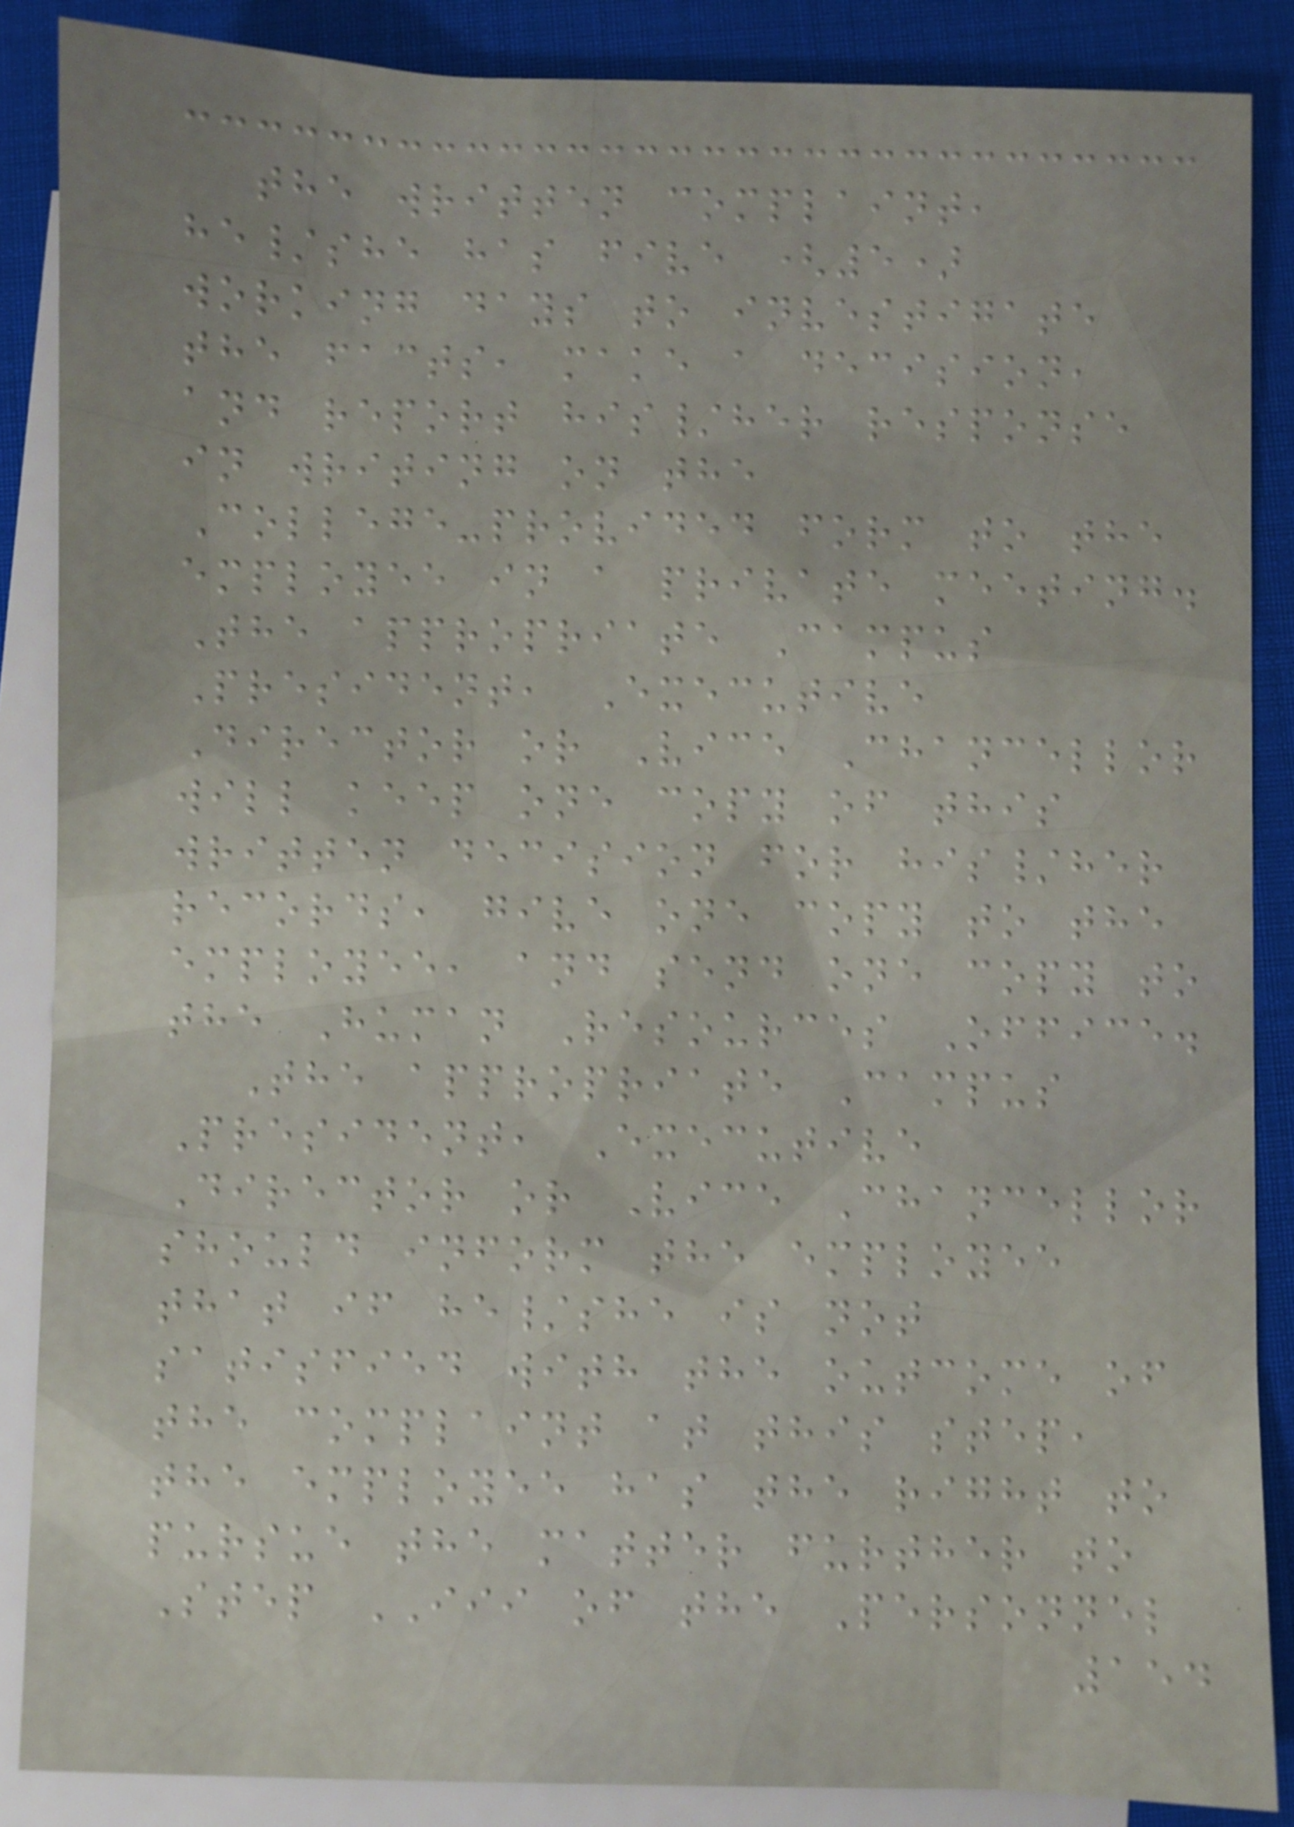the written complaint,
he/she has five (5)
working days to investigate
the facts, make a decision,
and report his/her response
in writing on the
College-provided form to the
employee in a private meeting.
The appropriate Campus
President, Executive
Director or Vice Chancellor
will keep one copy of this
written decision for his/her
records, give one copy to the
employee, and send one copy to
the Human Resources Office.
The appropriate Campus
President, Executive
Director or Vice Chancellor
should inform the employee
that if he/she is not
satisfied with the outcome of
the complaint at this step,
the employee has the right to
pursue the matter further to
Step III of the Personnel
154
